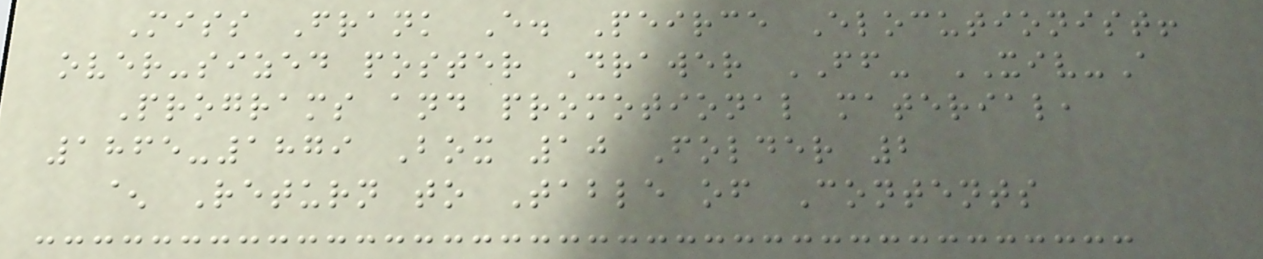Miss Frank E. Peirce Elocutionist!
over-sized poster Drawer FF- XIV-A
Programs and promotional material,
1865-1879 Box 10 Folder 2
^ Return to Table of Contents
